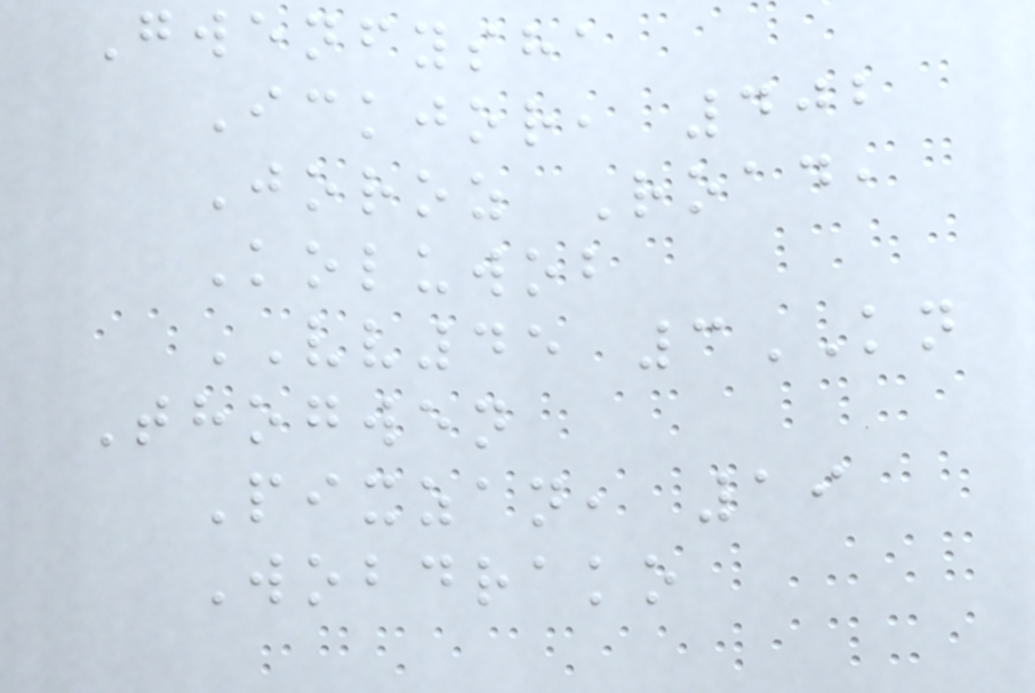Gwenfysha
Ickjor, 402
Joroz Road,
Koluwob
VV45 3KN
Thogwen
Pixzan, 19
Wobdrako
